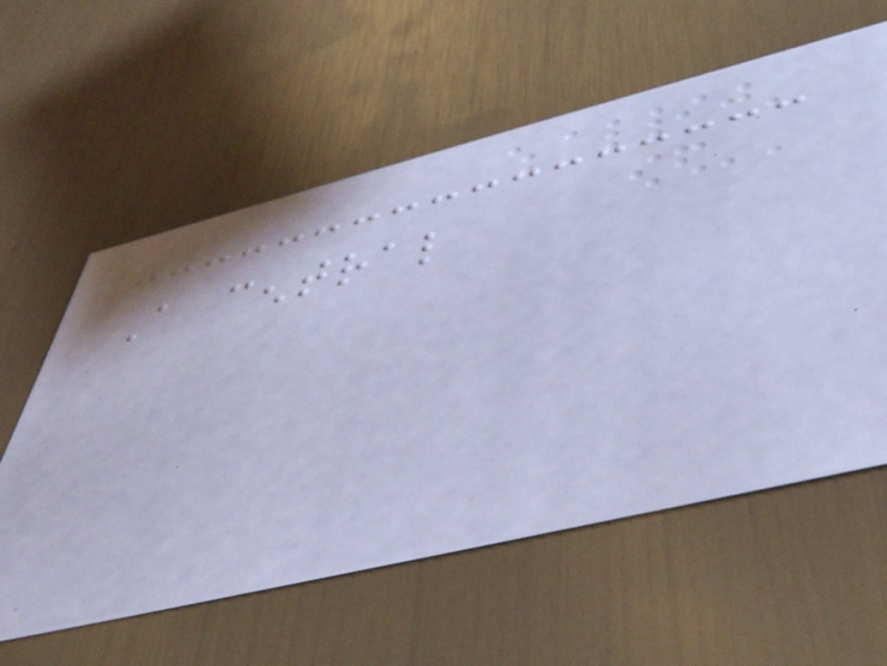A central
